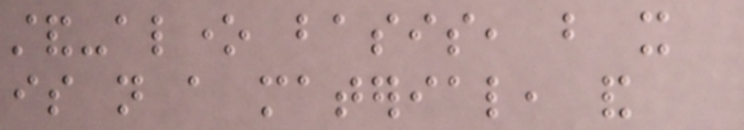stand-alone basis, but it
is not a material, and
